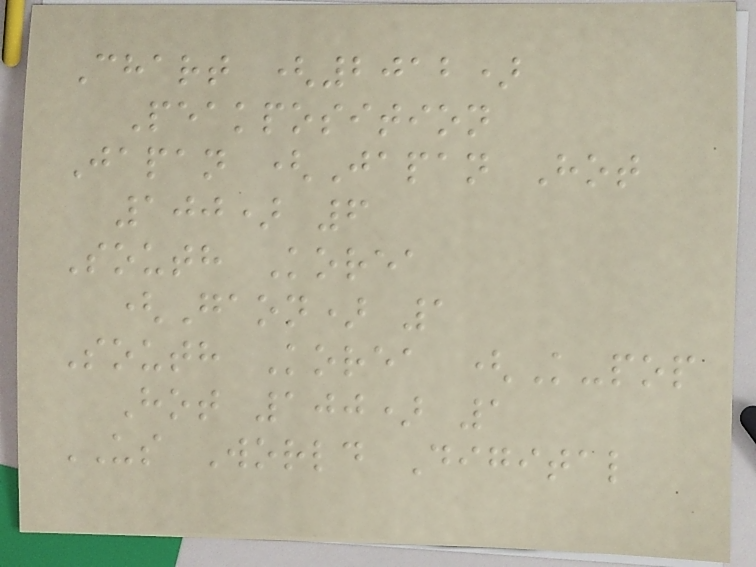Chart (2012)
Peakposition
Japan (Japan Hot
100) 6
South Korea
(Gaon) 1
South Korea (K-pop
Hot 100) 1
US World Digital
